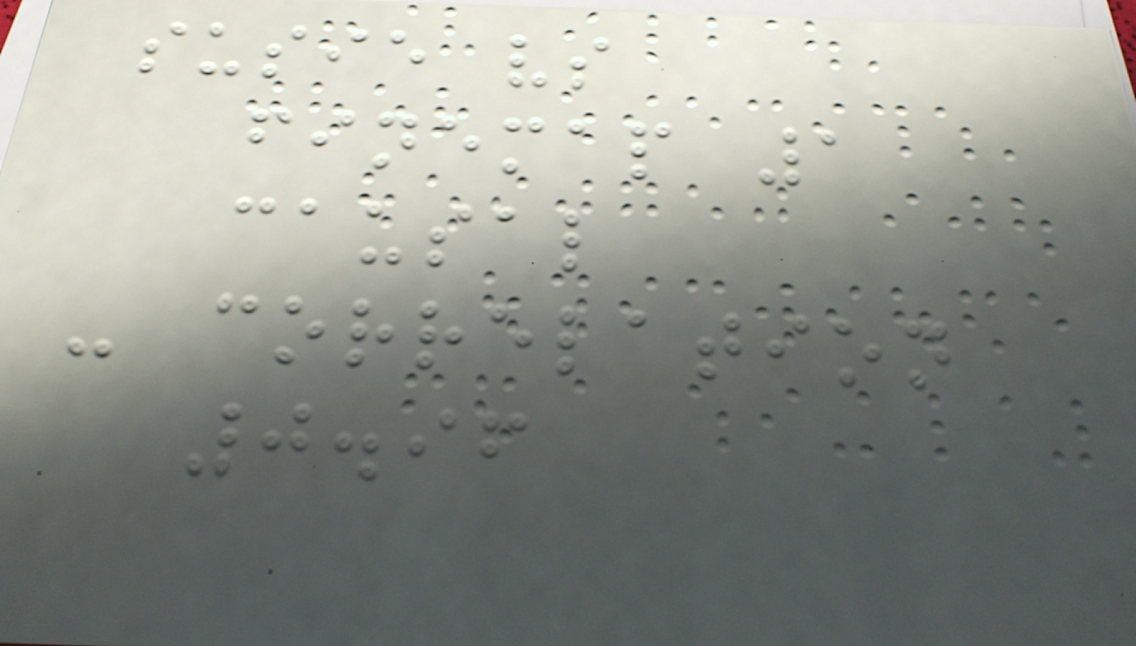susie vs
finemap 1
causal
- correlation
0.96
